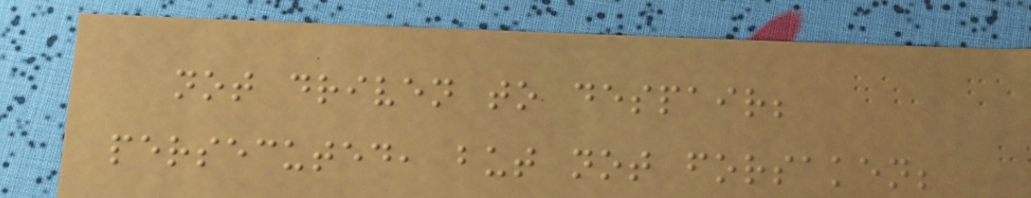not driven to despair;
persecuted, but not forsaken;
